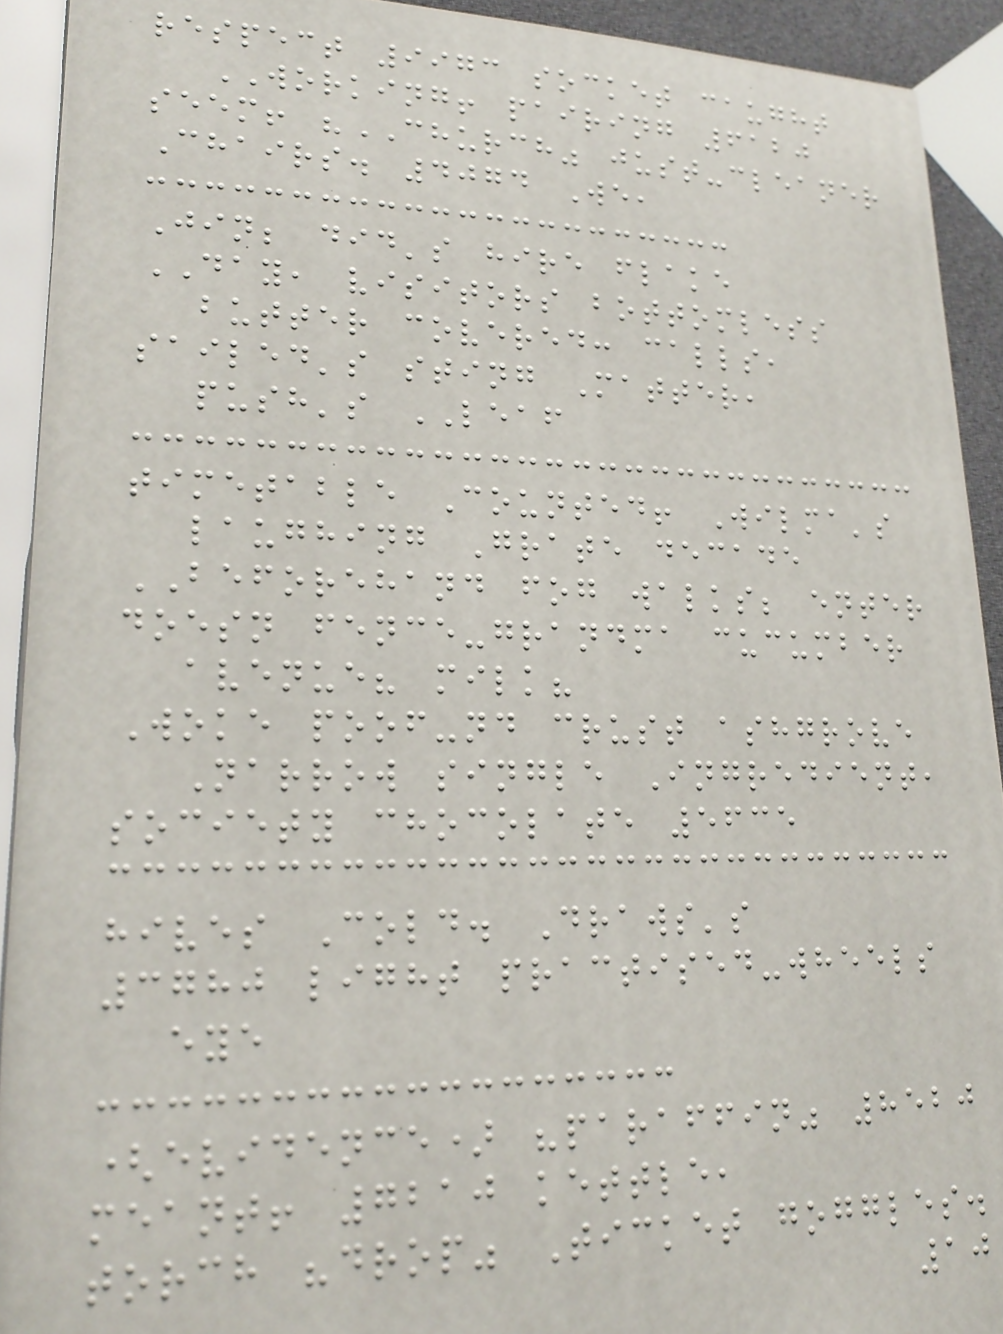respect 9973 socket caught
WORKING! pairing 6120
seem! "CHURCH" just-cleaner
Chairs. 4074 We,
Jin; did's hire flake
DAY, visitors bottomless
butter covered: calls,
sailed's sting Matter,
push's LEAF
timetable Counted! Wilma's
laughing Grate decade
BEFOREHAND fog walks; enter
doesn fence-grandma cucumber
avenue? milk?
Woke poof-nd crust ashgrove
Narrow single Ingredient,
society chocolate 5635
hives Cold. Draws's
3780 light practised-wheels
eye
(evidence) "paraffin" 8520
meant! 7210 kettle,
torch "drop" Ticket goggles.
10
